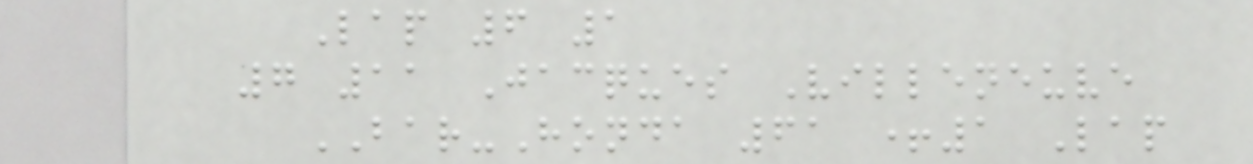Lap 6 1
7 11 Jacques Villeneuve
BAR-Honda 61 +1 Lap
